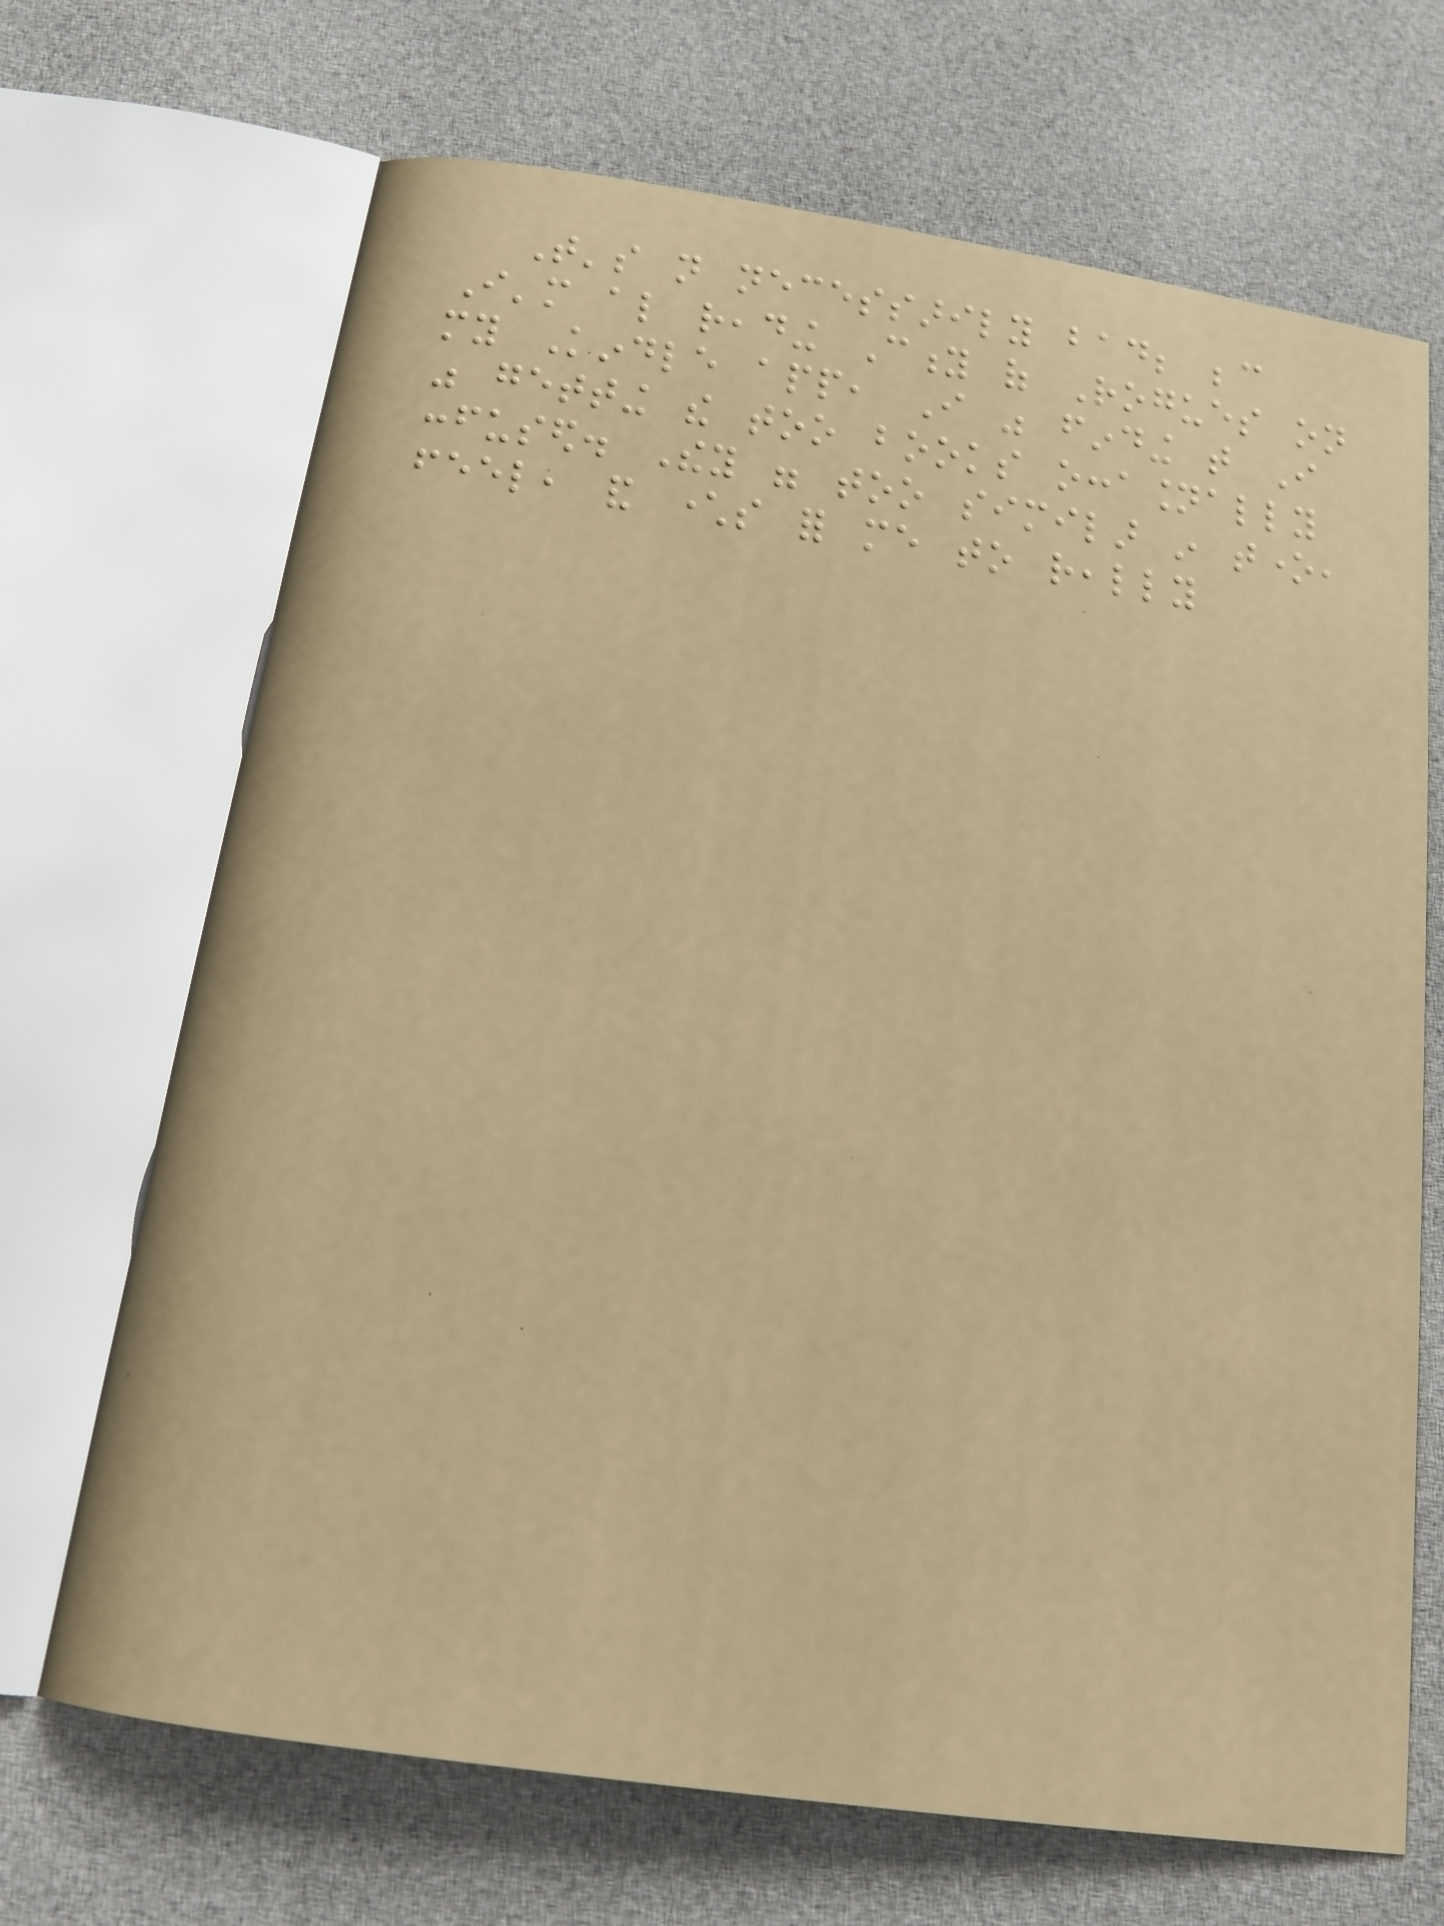That's not necessarily bad; because
I'm also reading City of Rogues on
my Kindle app, I was finding that I
was getting the too books occasionally
confused. They were too similar in tone,
feel, and characters for me to really
